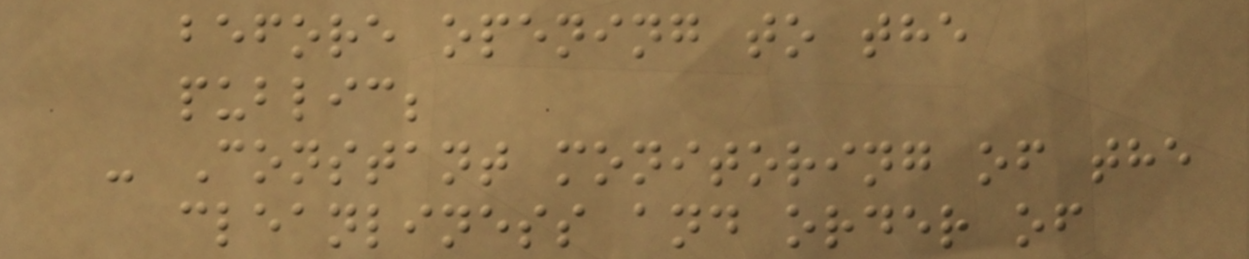before opening to the
public;
- Constant monitoring of the
cleanliness and order of
